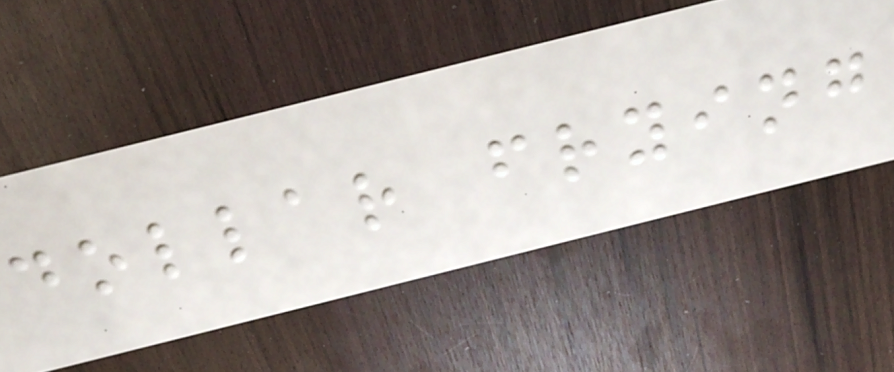dollar frying
